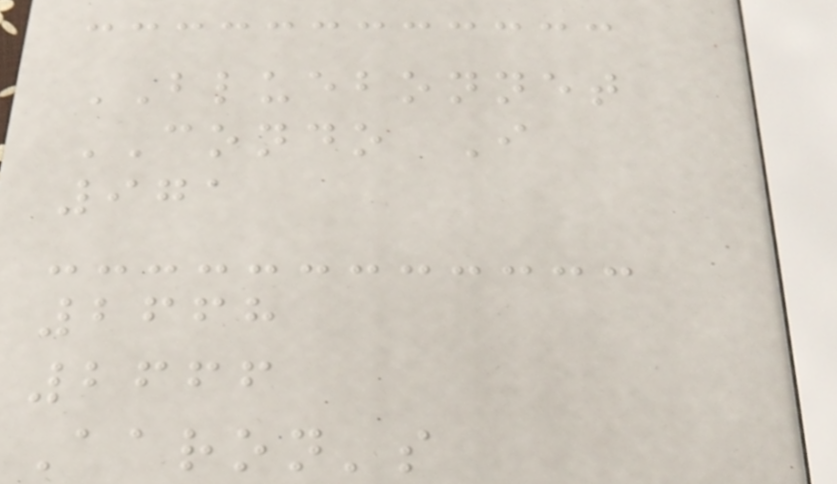BLUEBONNET
CONDO I
971
2668
2666
Aaron's
